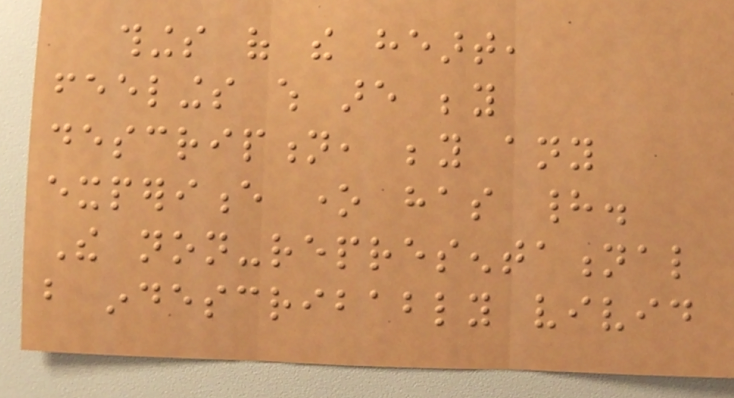things of the heart,
feelings which are beyond
description, beyond any
experience one has had.
The non-representational
but indescribably vivid
